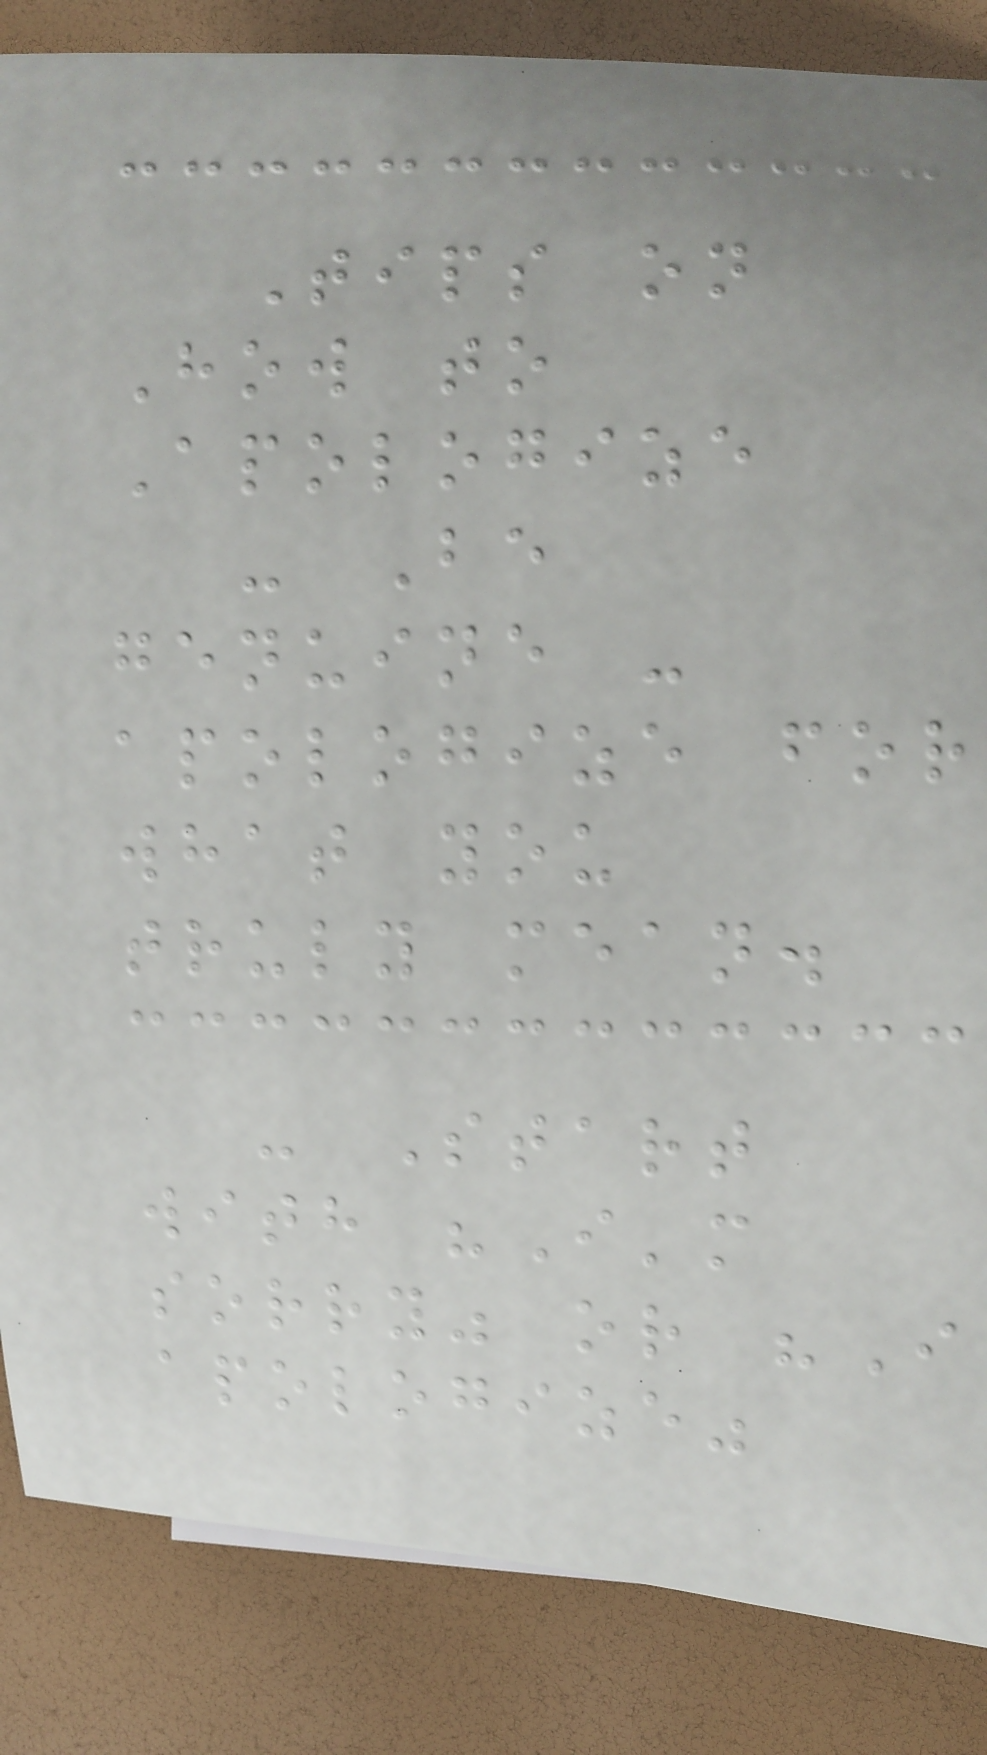Tips on
How to
Apologize
- Be
genuine -
apologize for
what you
truly mean.
- Start
with "I'm
sorry" or "I
apologize"
